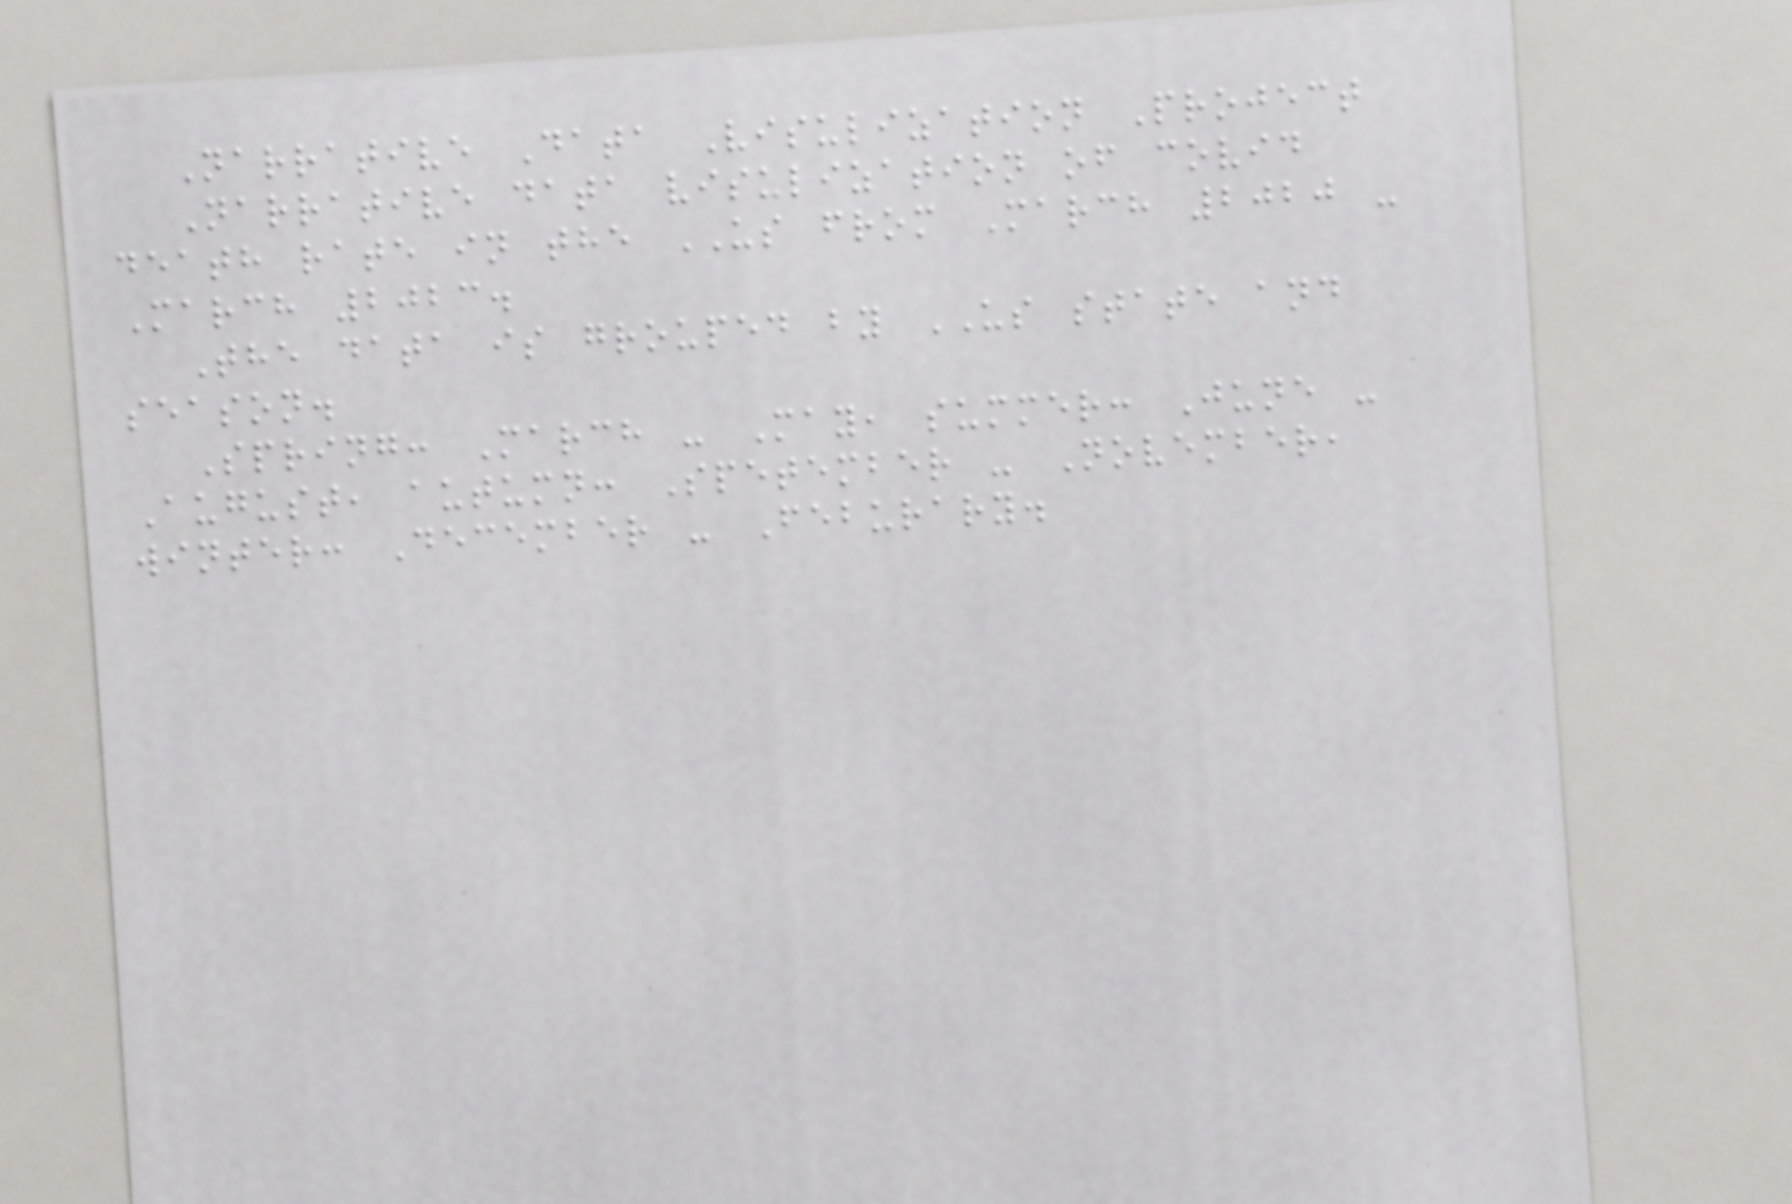Narrative Data Visulization Project
Narrative data visulization of covid
death rate in the US from March 2020 -
March 2023.
The data is grouped by US state and
season.
Spring: March - May, summer: June -
August, autumn: Spetember - November,
winter: December - Feburary.
